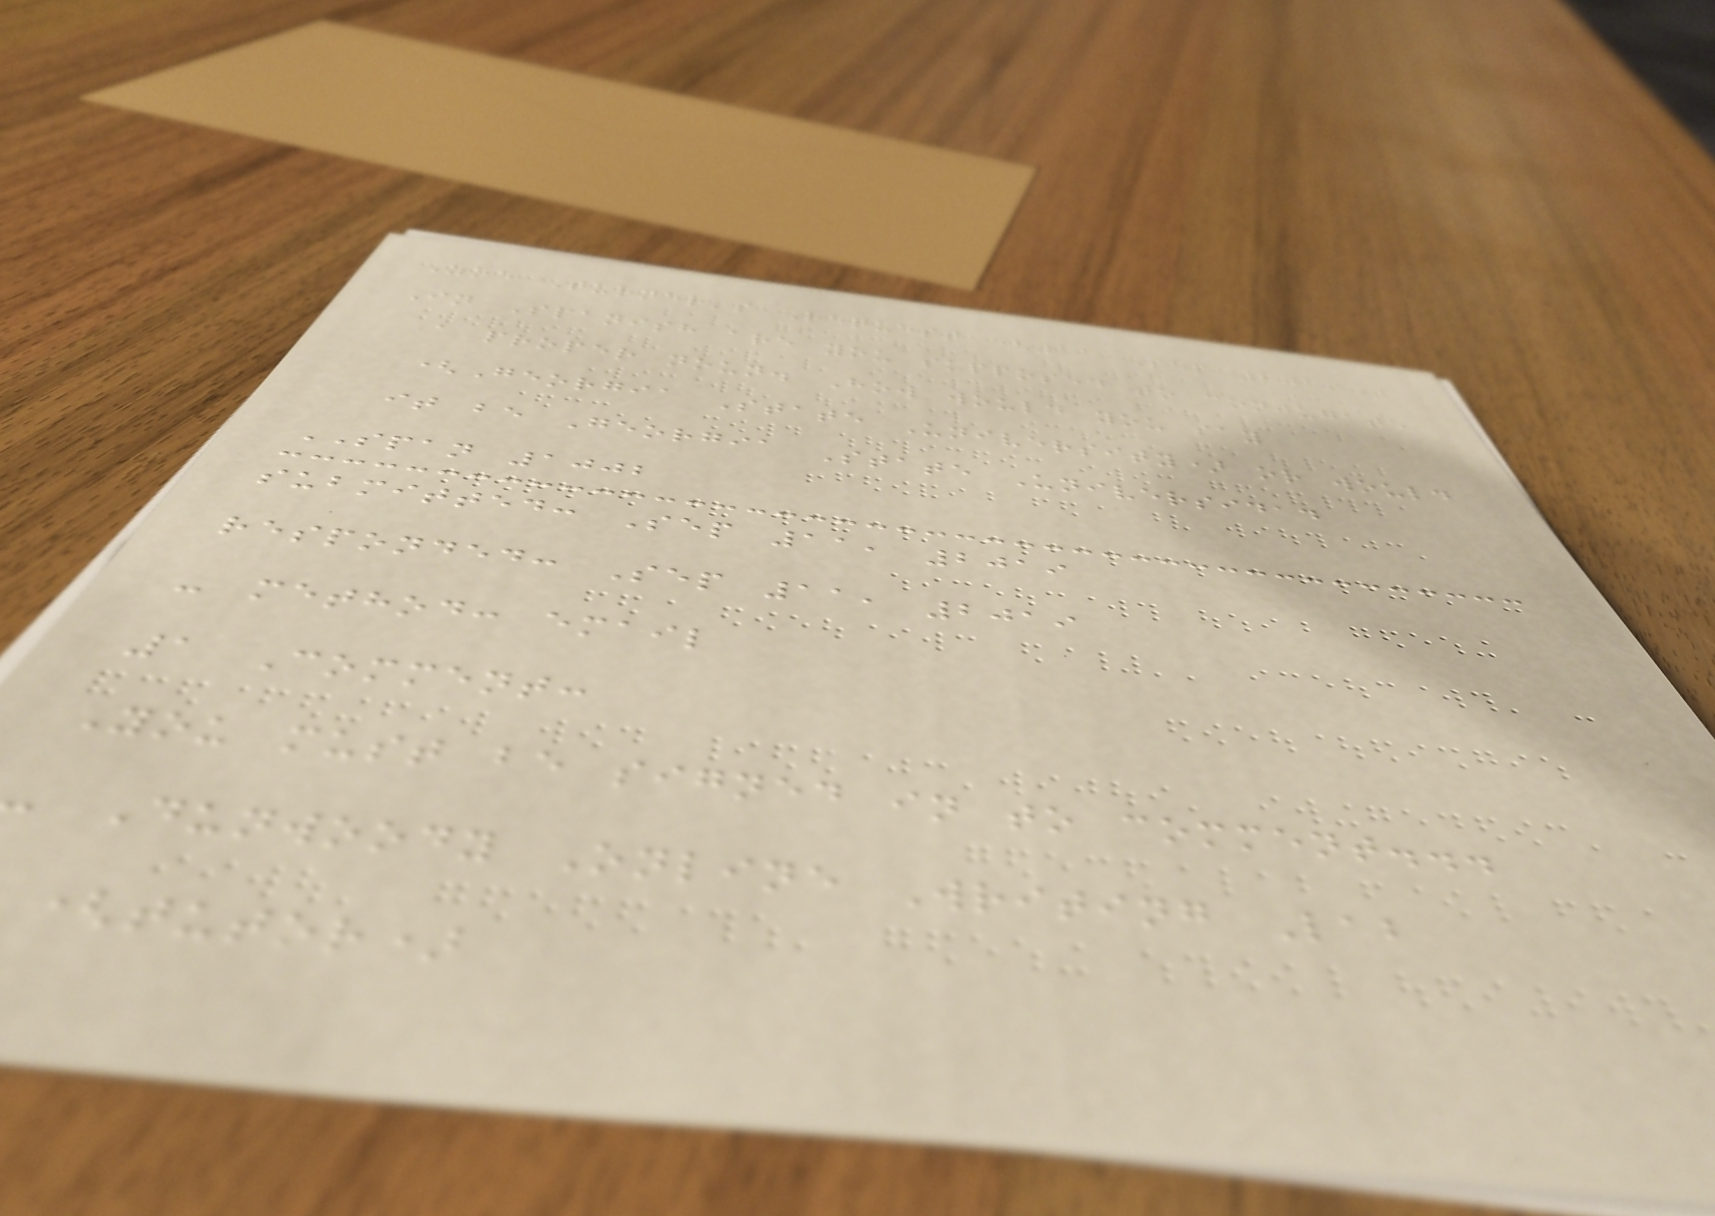Zoe Turner's Request (11 Sep 2019)
In Spanish are you supposed to conjugate
a proper noun. How would you say
(Georgia State University) or would
it be Georgia State Universidad
SPAN 1002
submitted: Sep 11, 2019
responded: Sep 11, 2019
- method: email
1 Comment:
You must be signed in to comment...
- Dunwoody Online Writing Lab
(tutor)
